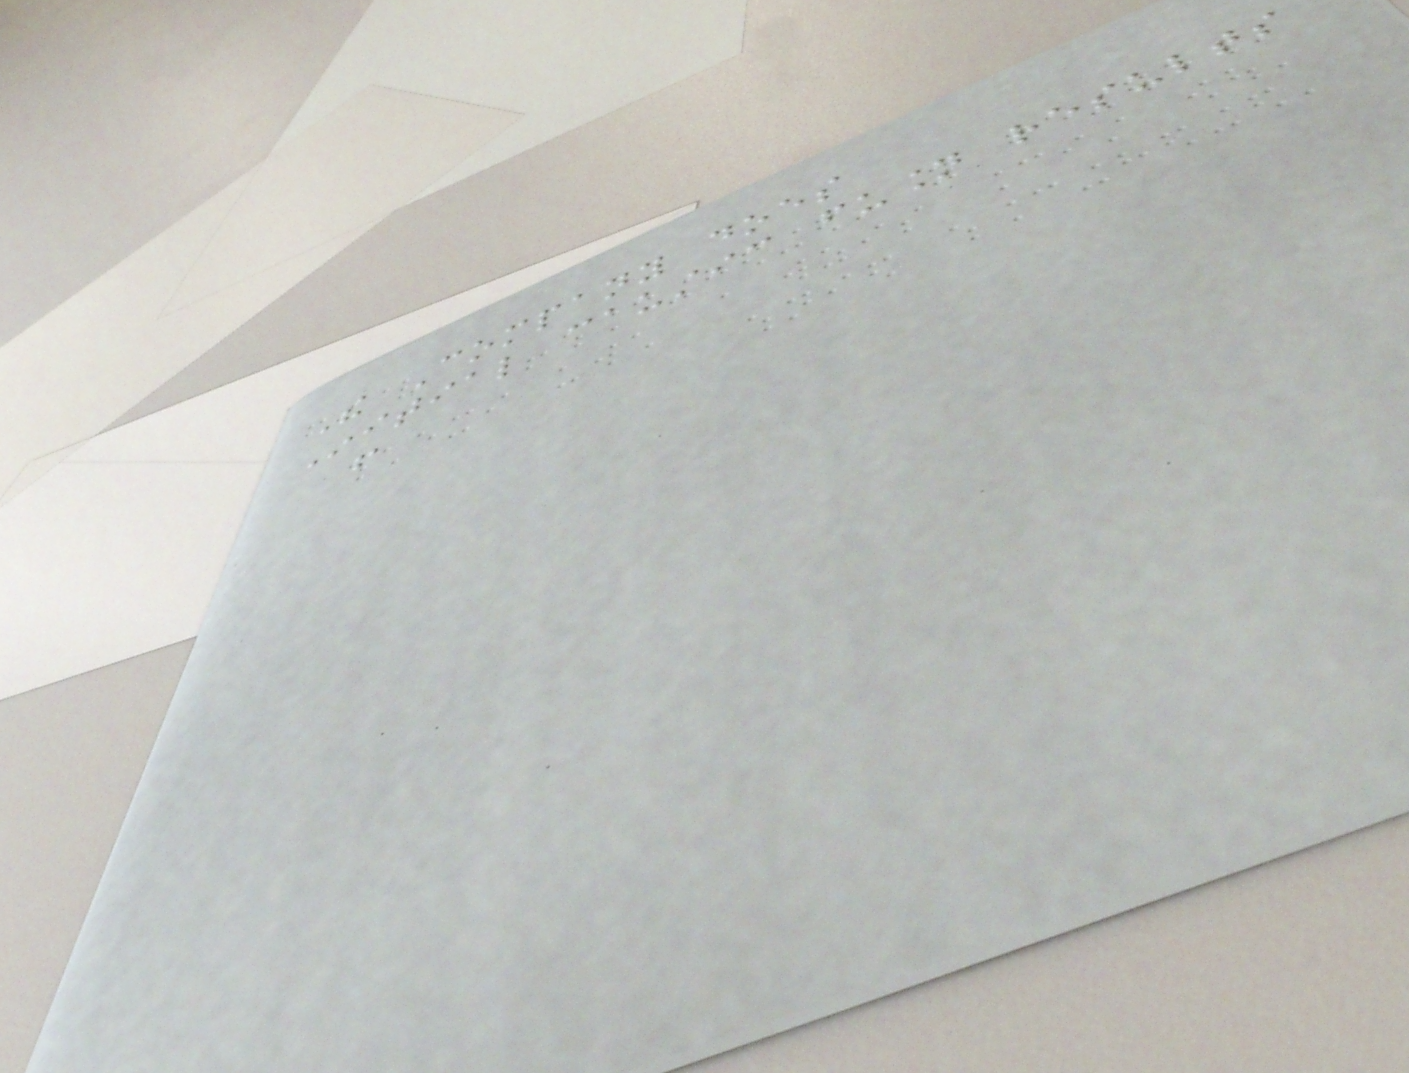The Company does
Initial caustic fusion results
from
